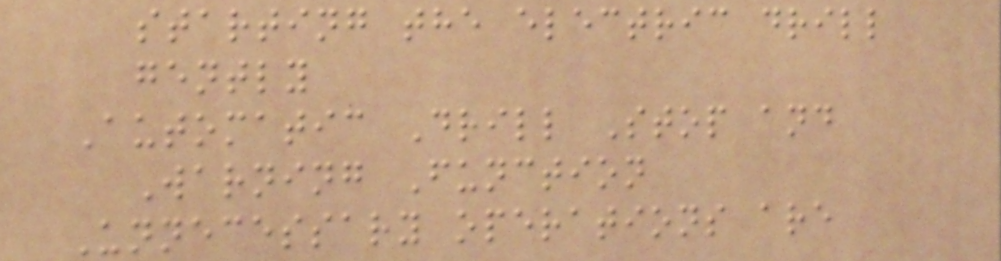starting the electric drill
gently
Automatic Drill Stop and
Warning Function
Unnecessary operations are
